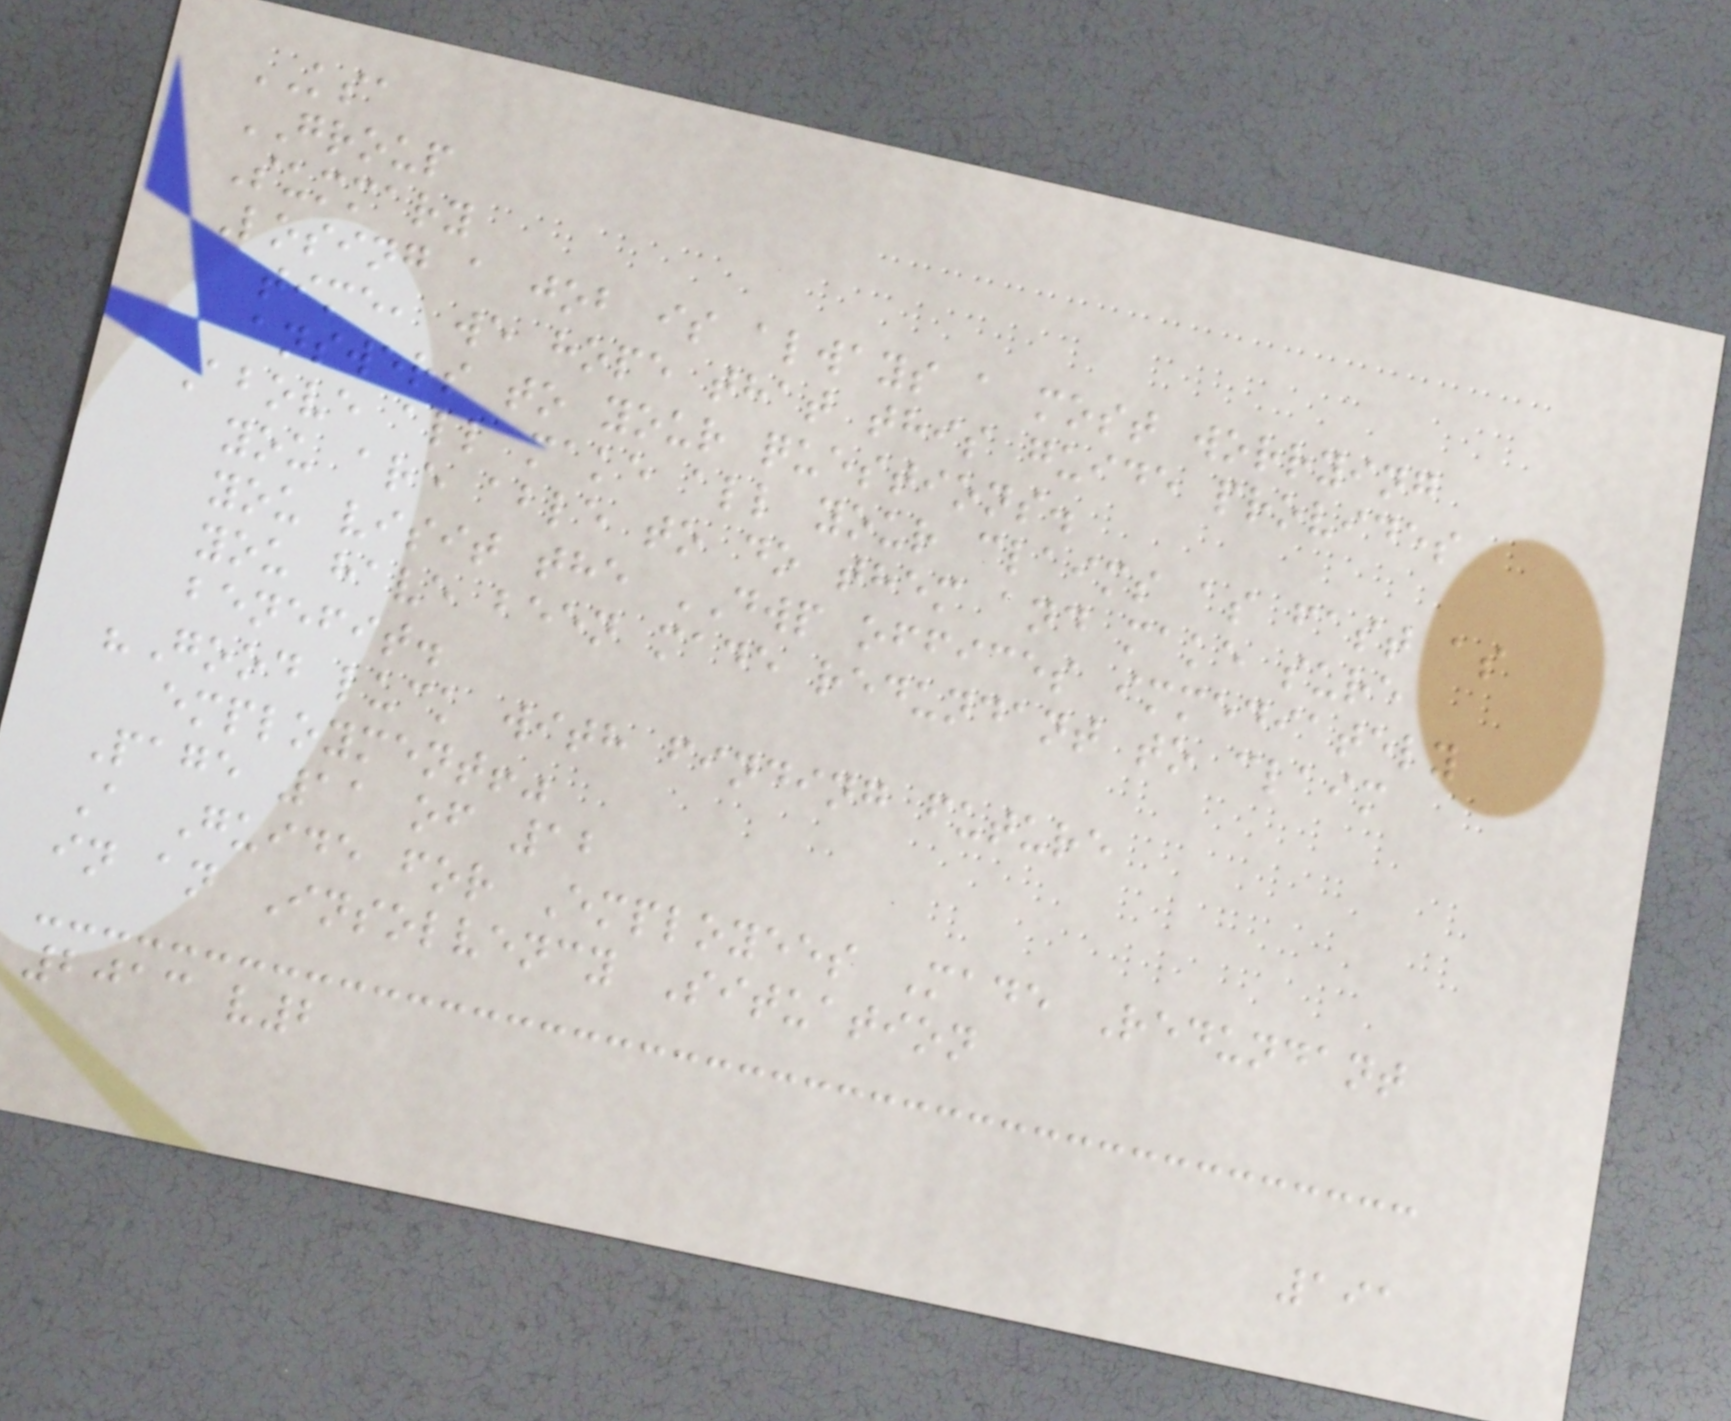KSA
GROUP
Summary
Losing a job is always a most worrying
time, we hope that this guide provides
answers to your questions.
Above all make all your claims as fast as
you are able to do them and make sure
you visit the DWP offices immediately
you have been made redundant to claim
benefit.
"Good luck with finding future
employment!"
Page 11 of 12
A Guide for Employees Made Redundant
in an Insolvency Situation
2013 v2
191
